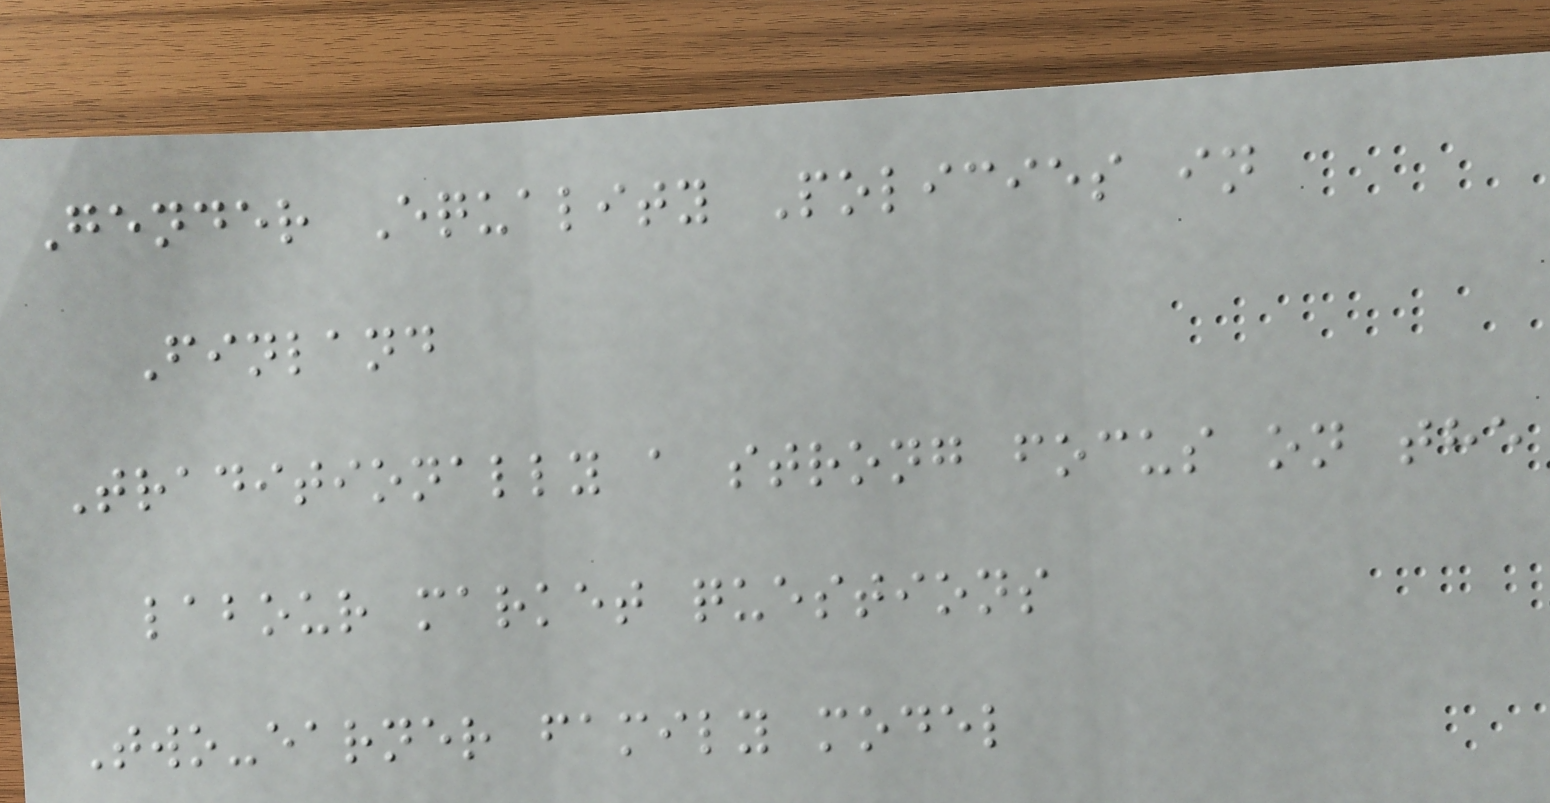Gender Equality Policies in
Finland
Traditionally a strong focus on the
labour market questions
Two-earner family model
